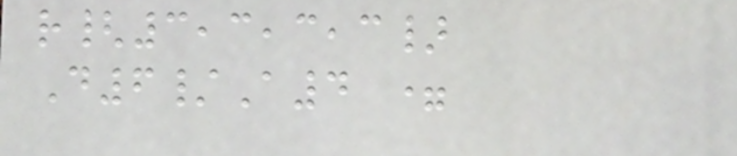r{3,3,3,3}
D6/A4 =
